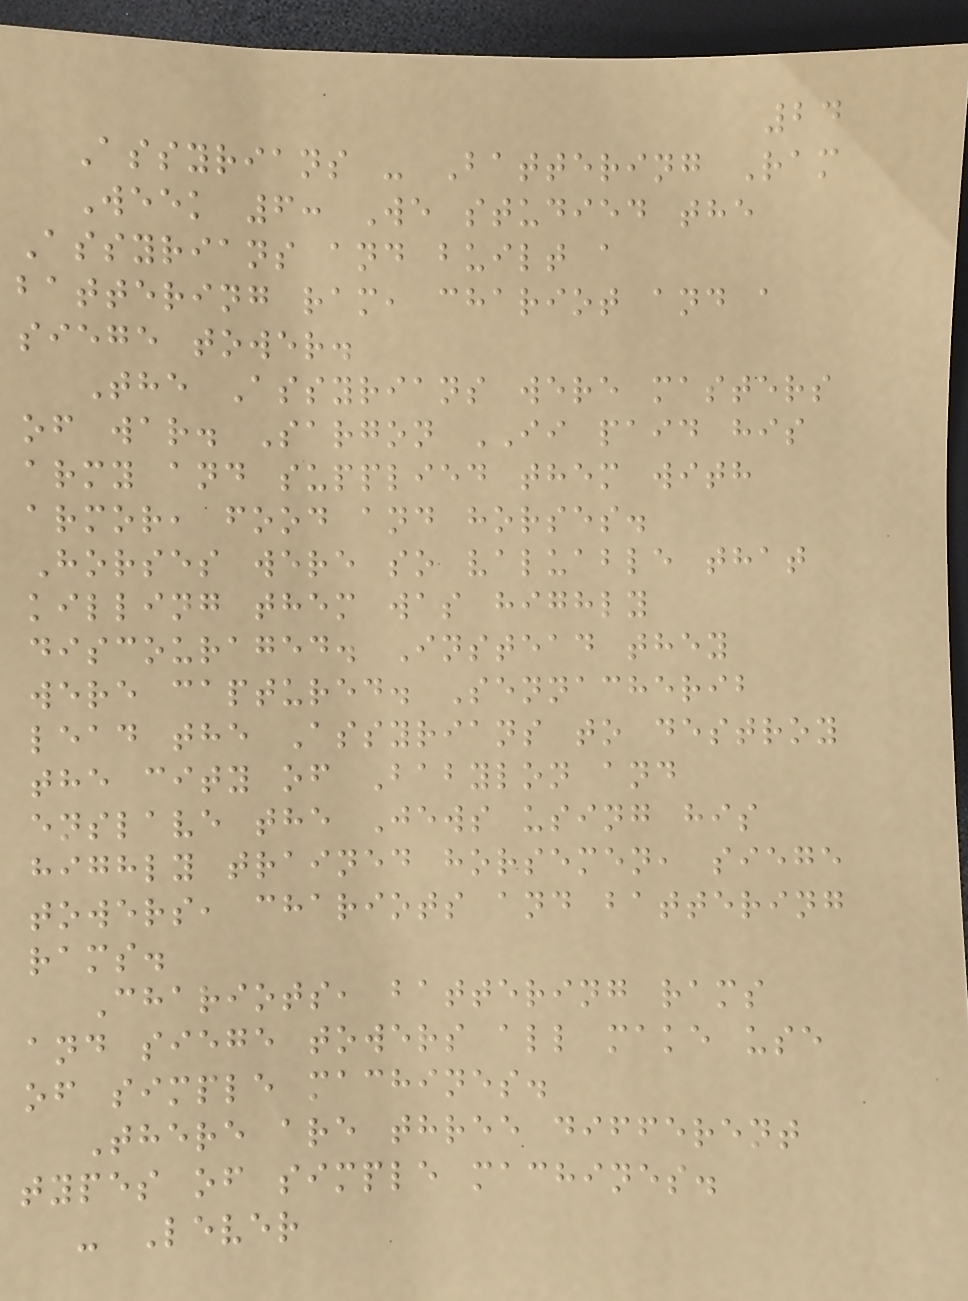24
Assyrians - Battering Ram
Week 6: We studied the
Assyrians and built a
battering ram, chariot and a
siege tower.
The Assyrians were masters
of war. Sargon II paid his
army and supplied them with
armor, food and horses.
Horses were so valuable that
killing them was highly
discouraged. Instead they
were captured. Sennacherib
lead the Assyrians to destroy
the city of Babylon and
enslave the Jews using his
highly trained horsemen, siege
towers, chariots and battering
rams.
Chariots, battering rams
and siege towers all make use
of simple machines.
There are three different
types of simple machines.
- Lever
